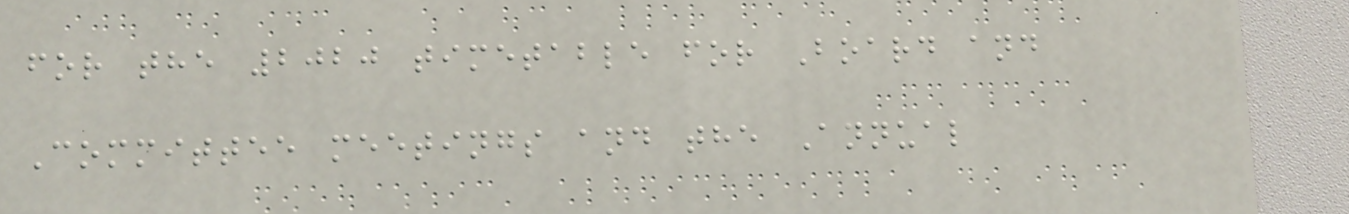for the 2020 timetable for Board and
Committee meetings and the Annual
